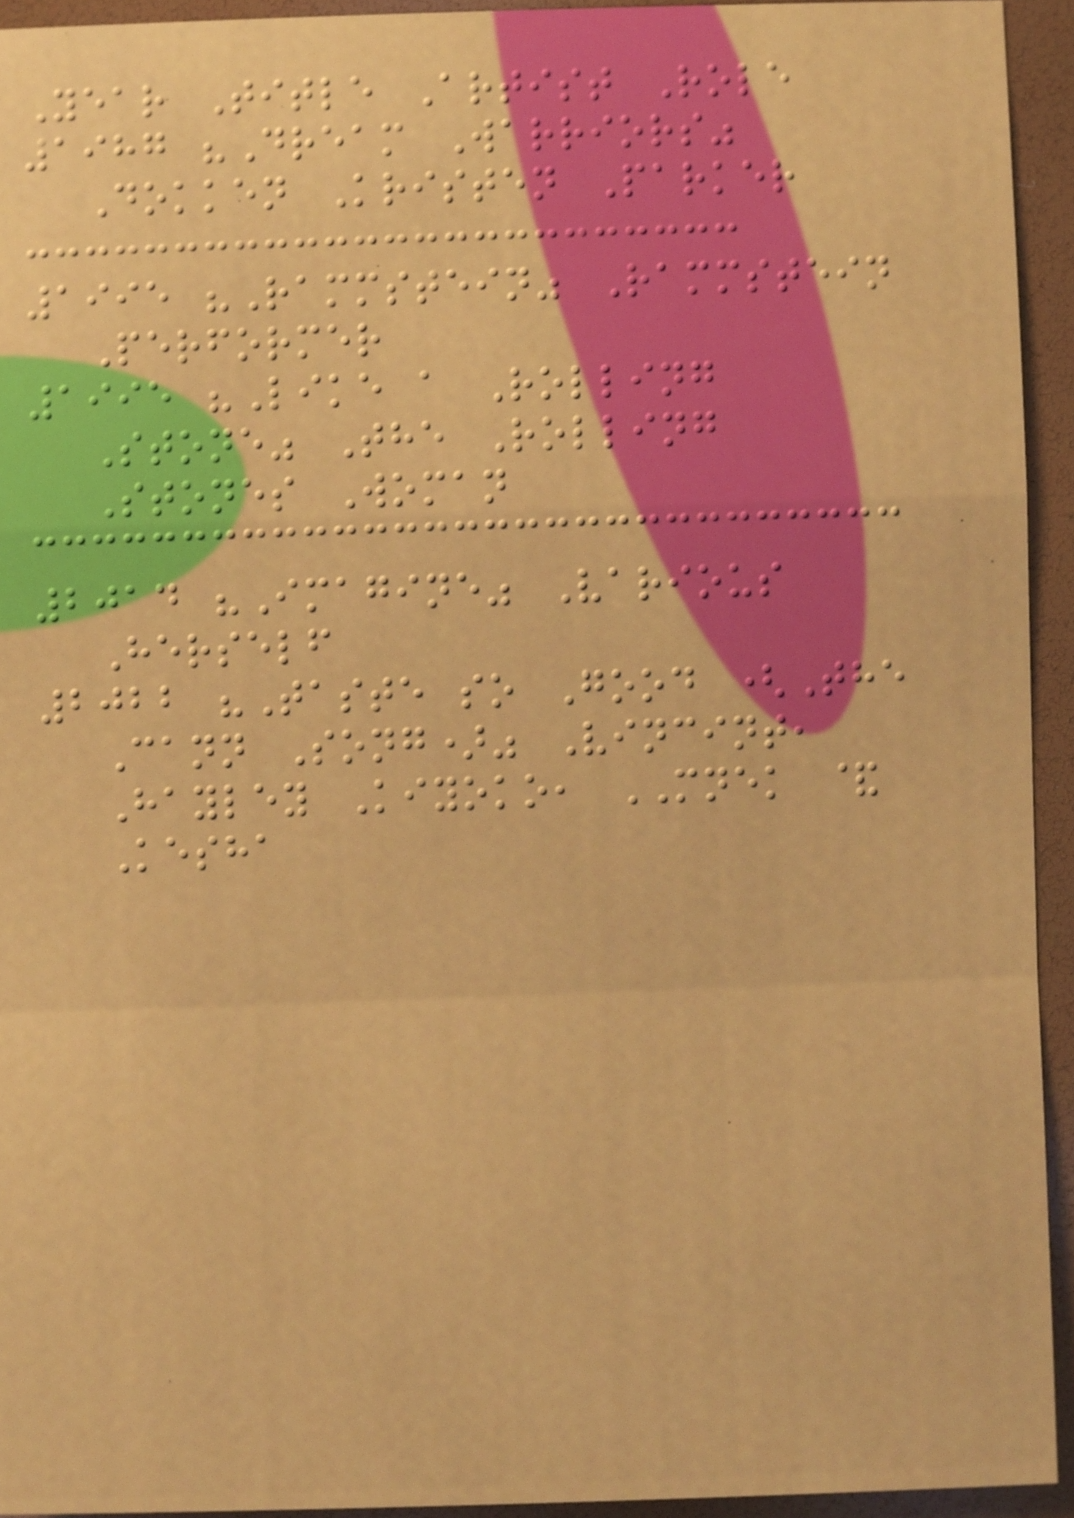Year Title Artist Role
1987 "Dream Warriors"
Dokken Kristen Parker
1995 "Rammstein" Rammstein
Performer
1995 "Like a Rolling
Stone" The Rolling
Stones Woman
2014 "Imagine" Various
Herself
2022 "Taste so Good (The
Cann Song)" Vincint,
Hayley Kiyoko, MNEK &
Kesha
